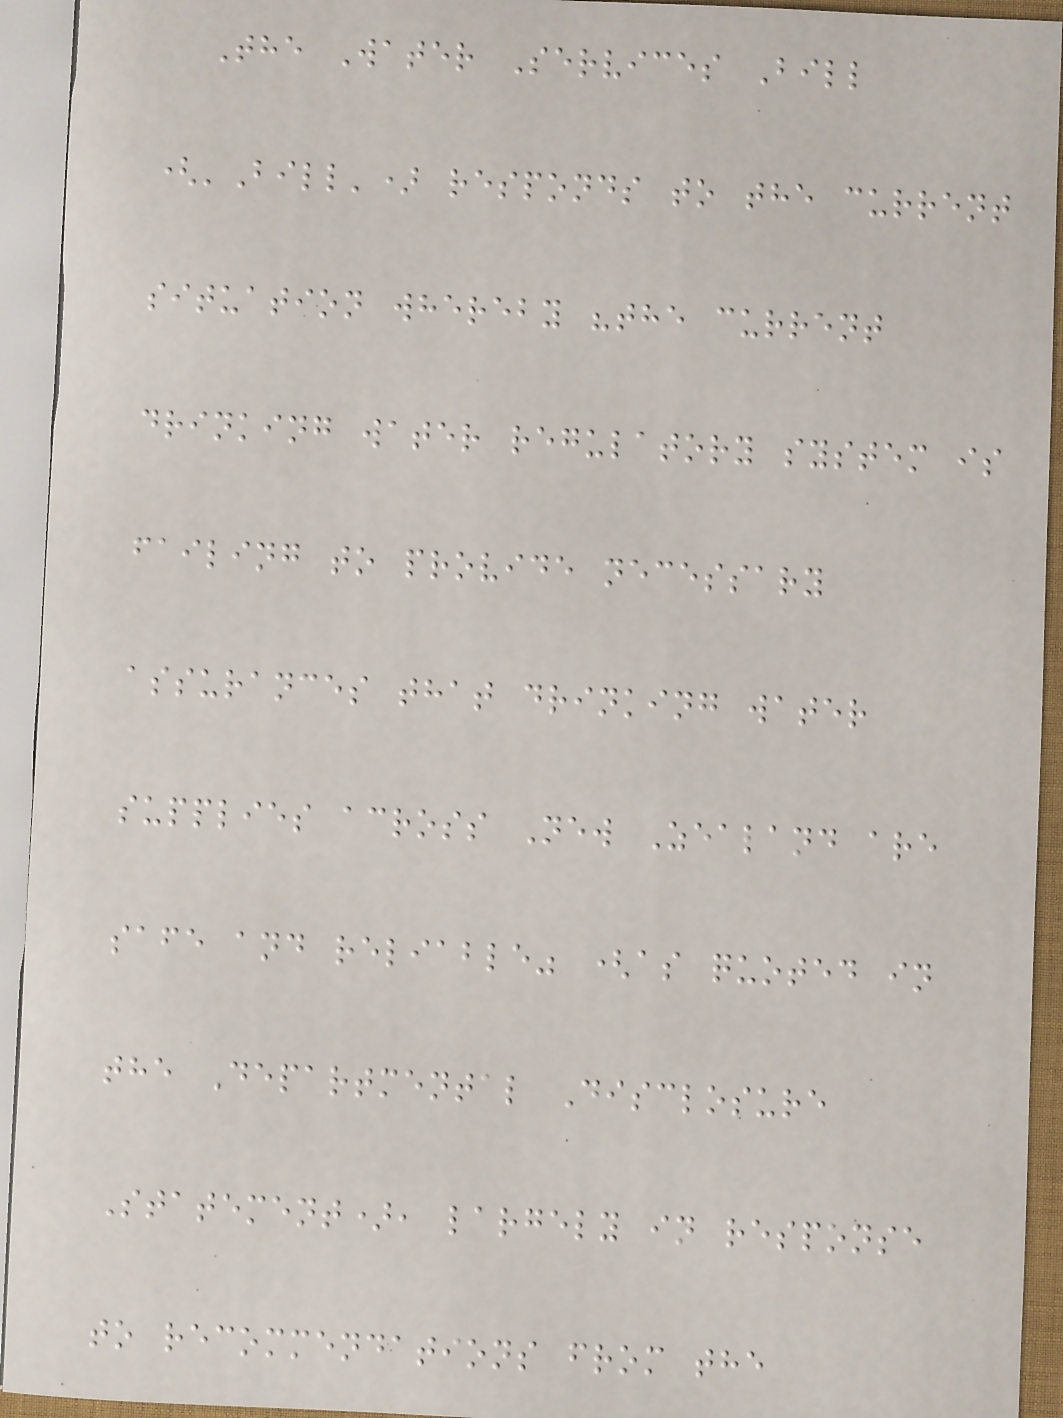The Water Services Bill
('Bill') responds to the current
situation whereby "the current
drinking water regulatory system is
failing to provide necessary
assurances that drinking water
supplies across New Zealand are
safe and reliable" (as quoted in
the Departmental Disclosure
Statement), largely in response
to recommendations from the
